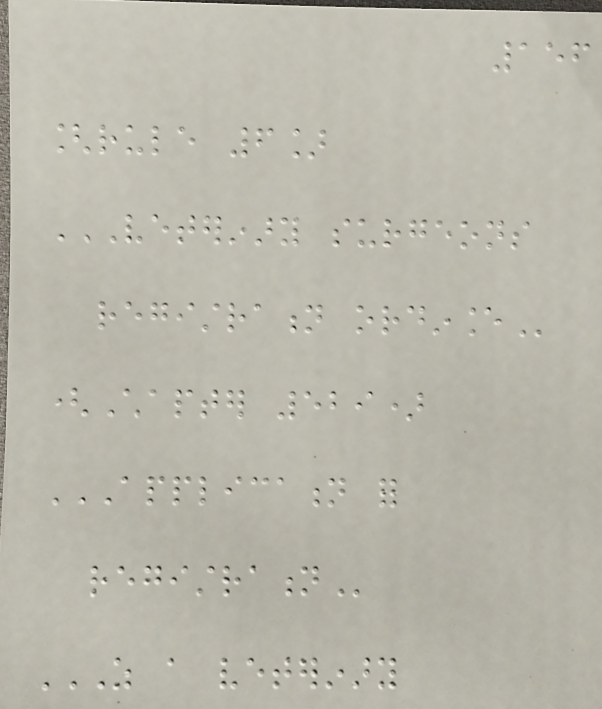156
[rule 6]
VETERINARY SURGEONS
REGISTRATION ORDINANCE
(Chapter 529)
APPLICATION FOR
REGISTRATION
AS A VETERINARY
